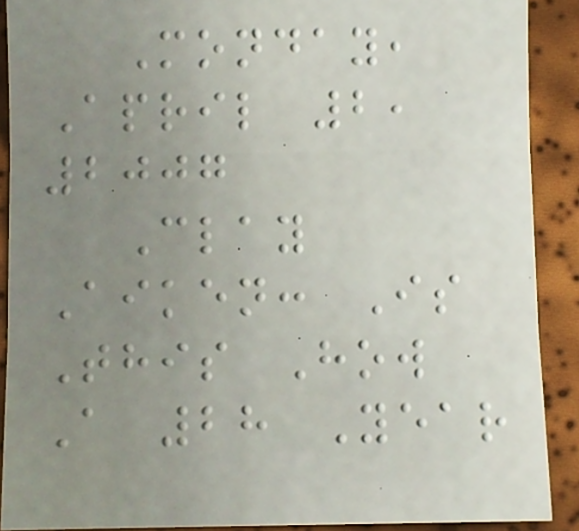Monday,
April 2,
2007
Clay
Aiken: Is
This How
A 28 Year
